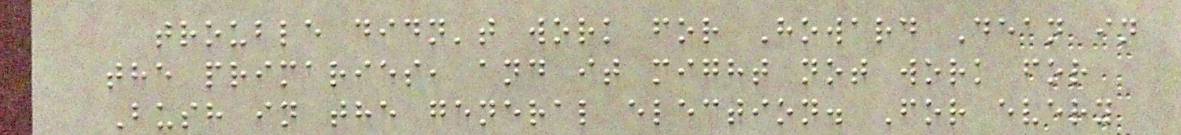trouble didn't work for Howard Dean in
the primaries, and it might not work for
Bush in the general election. For every
